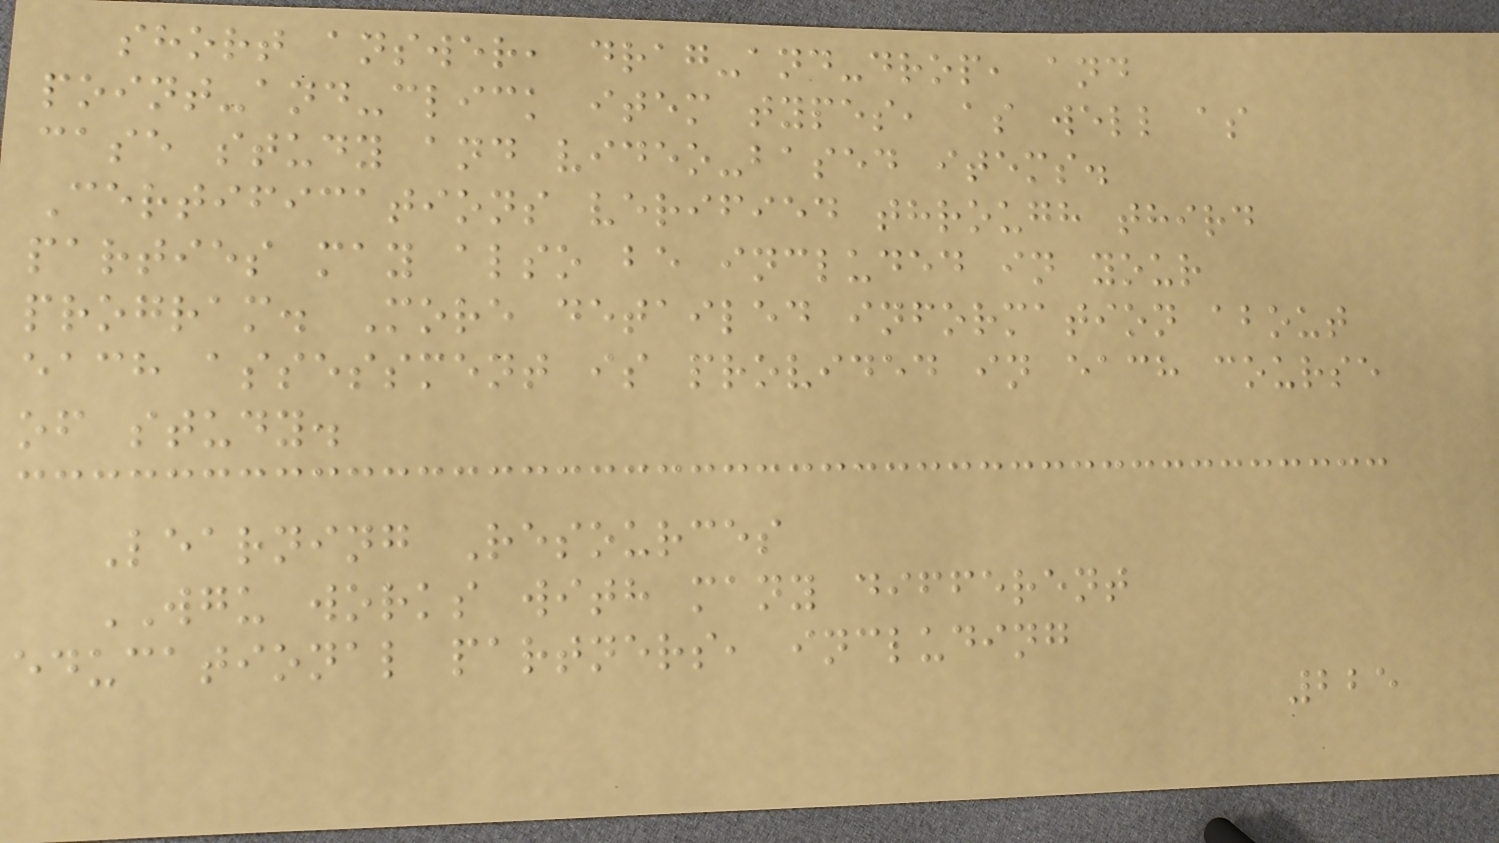short answer, drag-and-drop, and
point-and-click item types, as well as
case study and video-based items.
Certifications verified through third
parties may also be included in your
program. More detailed information about
each assessment is provided in each course
of study.
Learning Resources
WGU works with many different
educational partners, including
225
